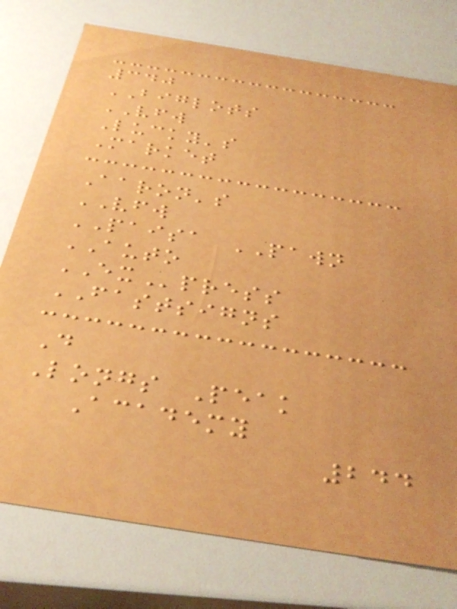340
BIGLOTS
VFW
Lucky's
Market
Aaron's
VFW
PAISA PAWN
AUTO
EXpress
FASTSIGNS
D
Longs Peak
Academy
244
